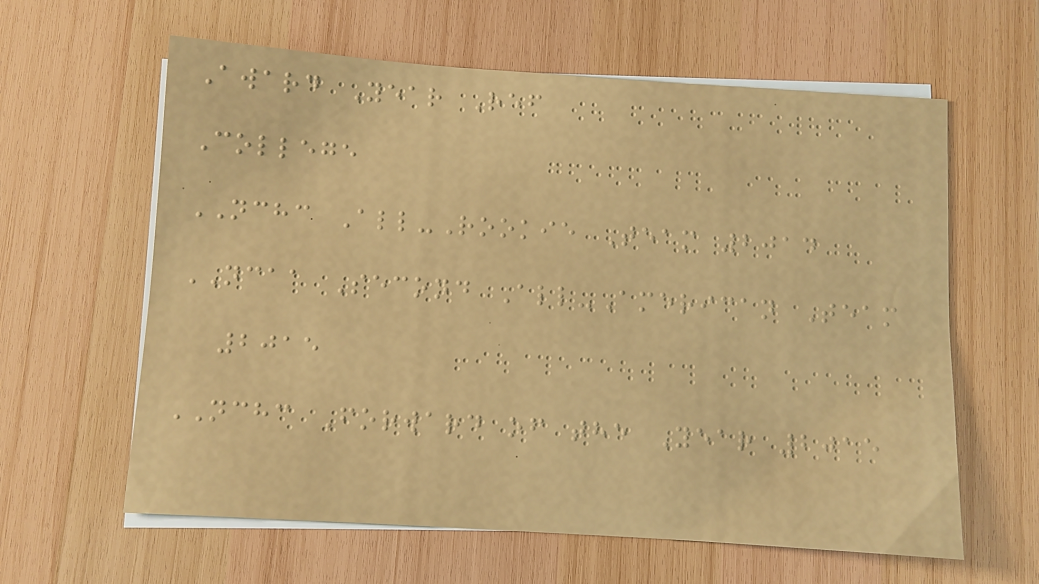Award Year Ref
College
NCHC All-Rookie Team 2014
NCAA Second All-American Team
2015
NCHC Forward of the Year 2015
